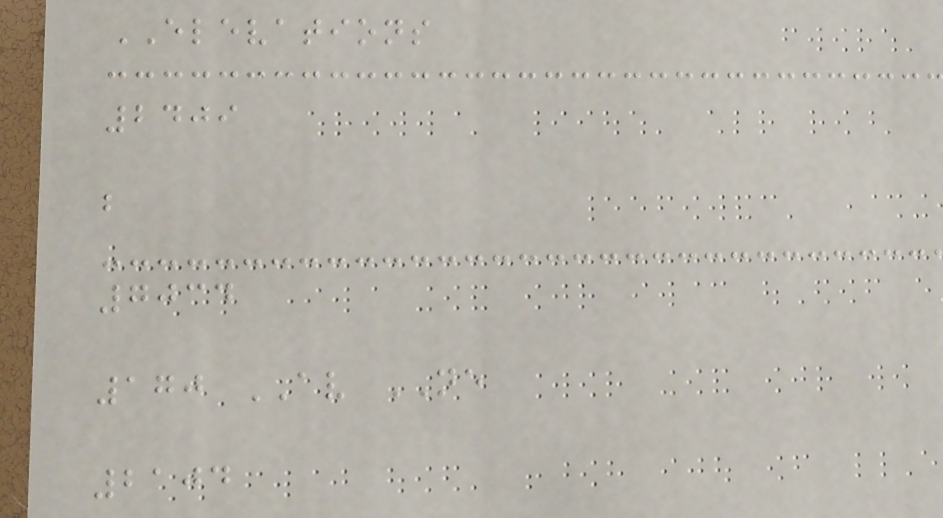ELEVATIONS
2409
b
7034
170 AV NE
2104
